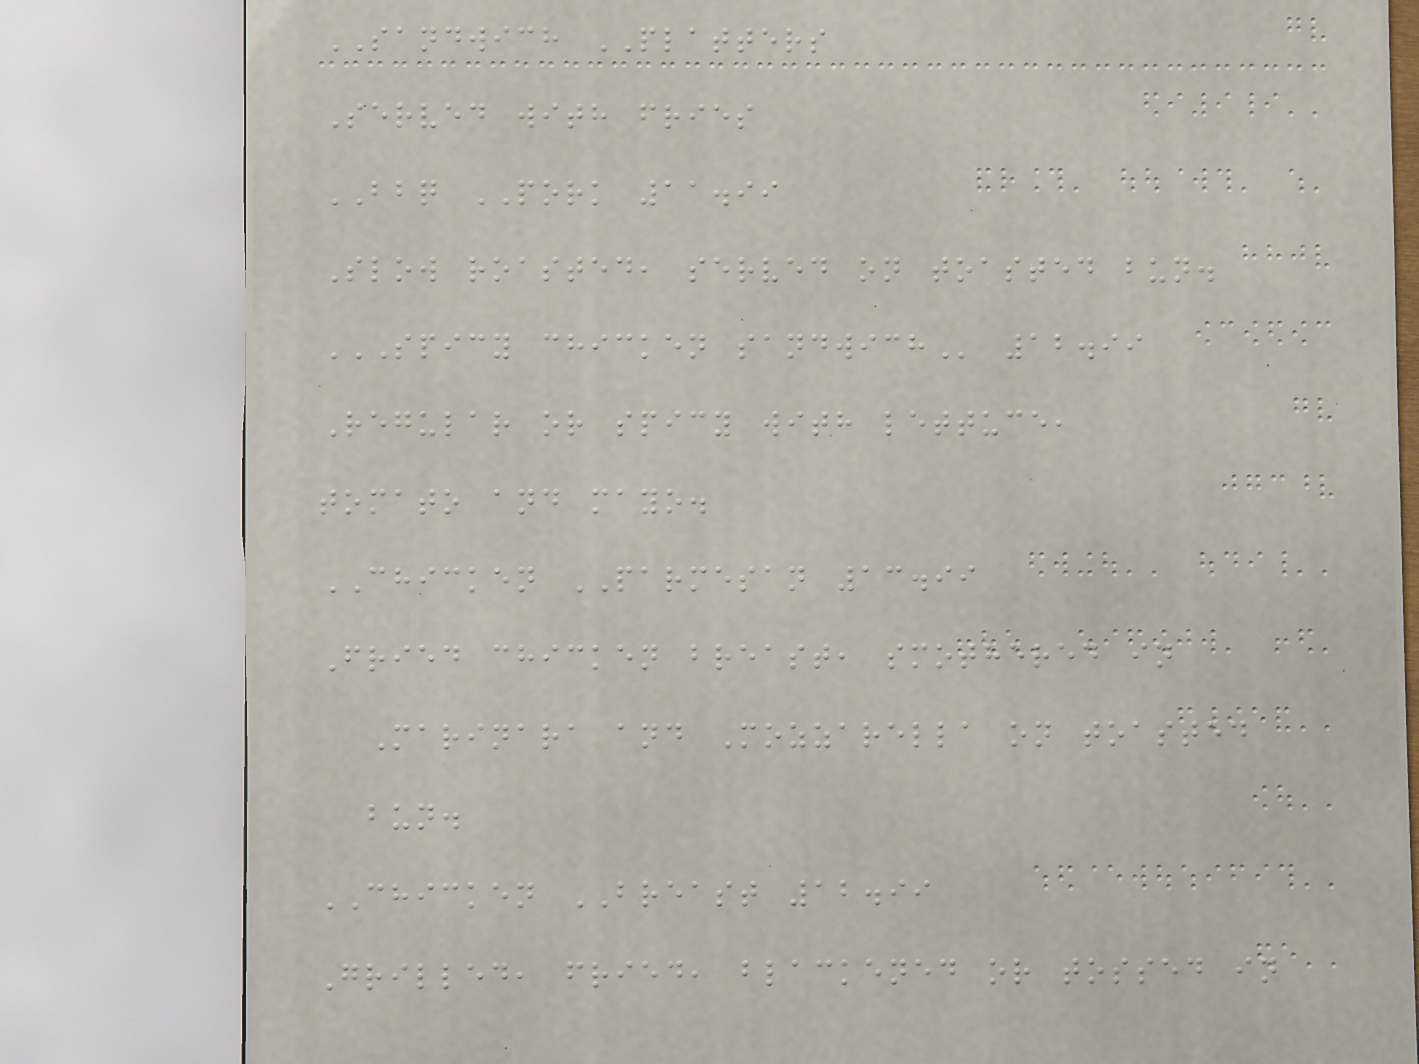SANDWICH PLATTERS
Served with fries
BBQ PORK 11.99
Slow roasted, served on toasted bun.
SPICY CHICKEN SANDWICH 12.99
Regular or spicy with lettuce,
tomato and mayo.
CHICKEN PARMESAN 13.99
Fried chicken breast, smothered in
Marinara and Mozzarella on toasted
bun.
CHICKEN BREAST 12.99
Grilled, fried, blackened or tossed in
